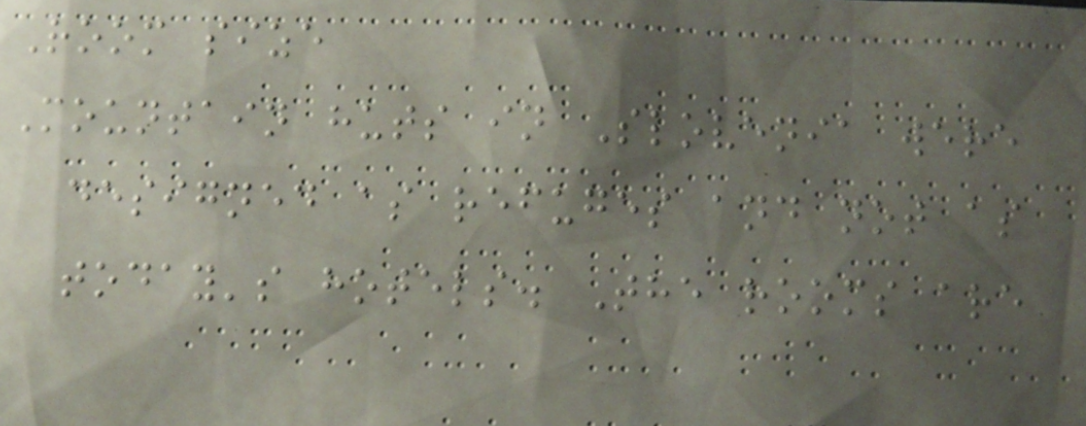Room size
Mountain huts in Slovenia were
designed as refuges and not as
today's hotels. The rooms are
